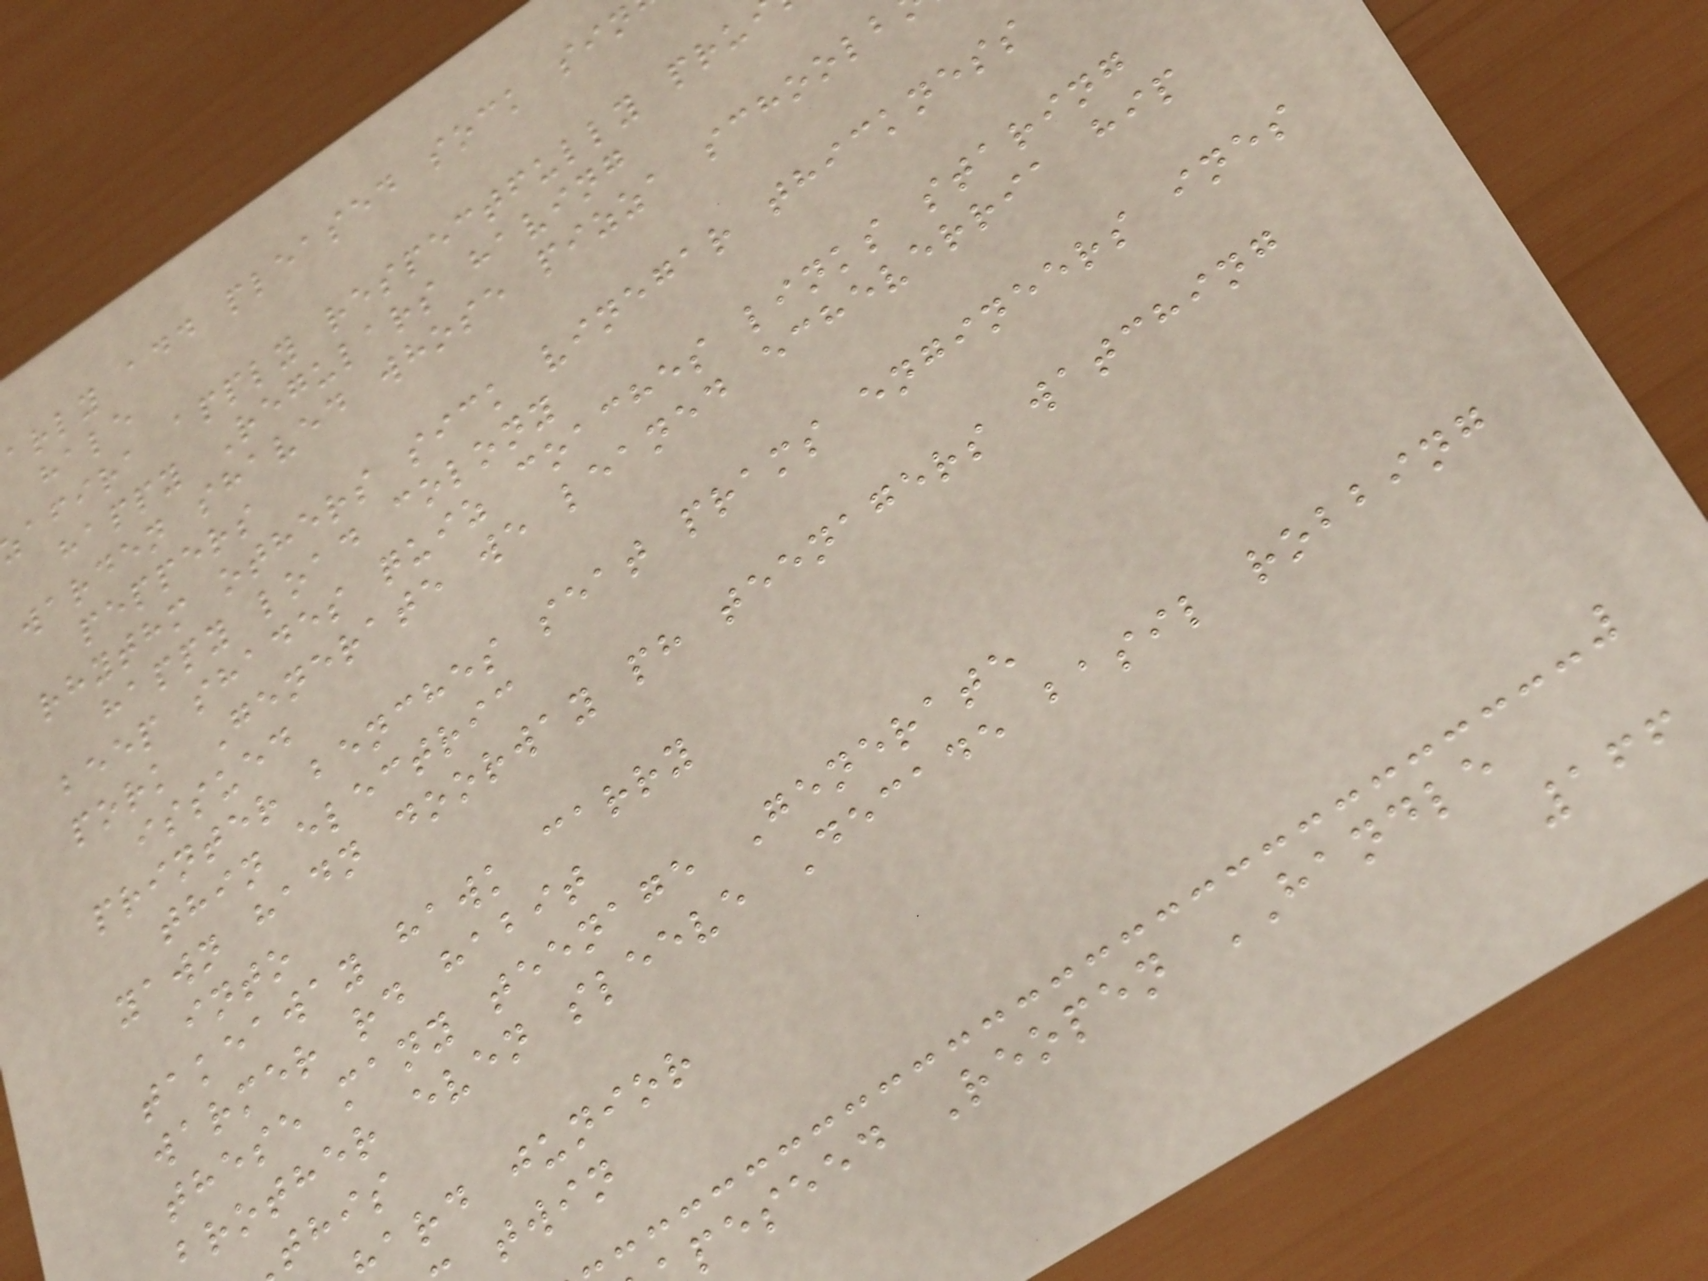arly add pleased sock sin
hale
afira apply respectfully pru
happy Regulars having
warden shaved whose pizza schoolb
peppers
rhythm others sick vinegar thickness
happy load colony
beep shades quiz coaches links staring
pork Generate we leaned echeverria hip
issued
printer benches seat prams engineers ines
thin electric
yawn hadn doorway ph teenagers watching
into
takeaway hawk carry
warmer rd habit
these many teenage Generate
brother even sleeve Decade basil robbing
this
ard junior
twin
peseed Reopen HANDLE
166
